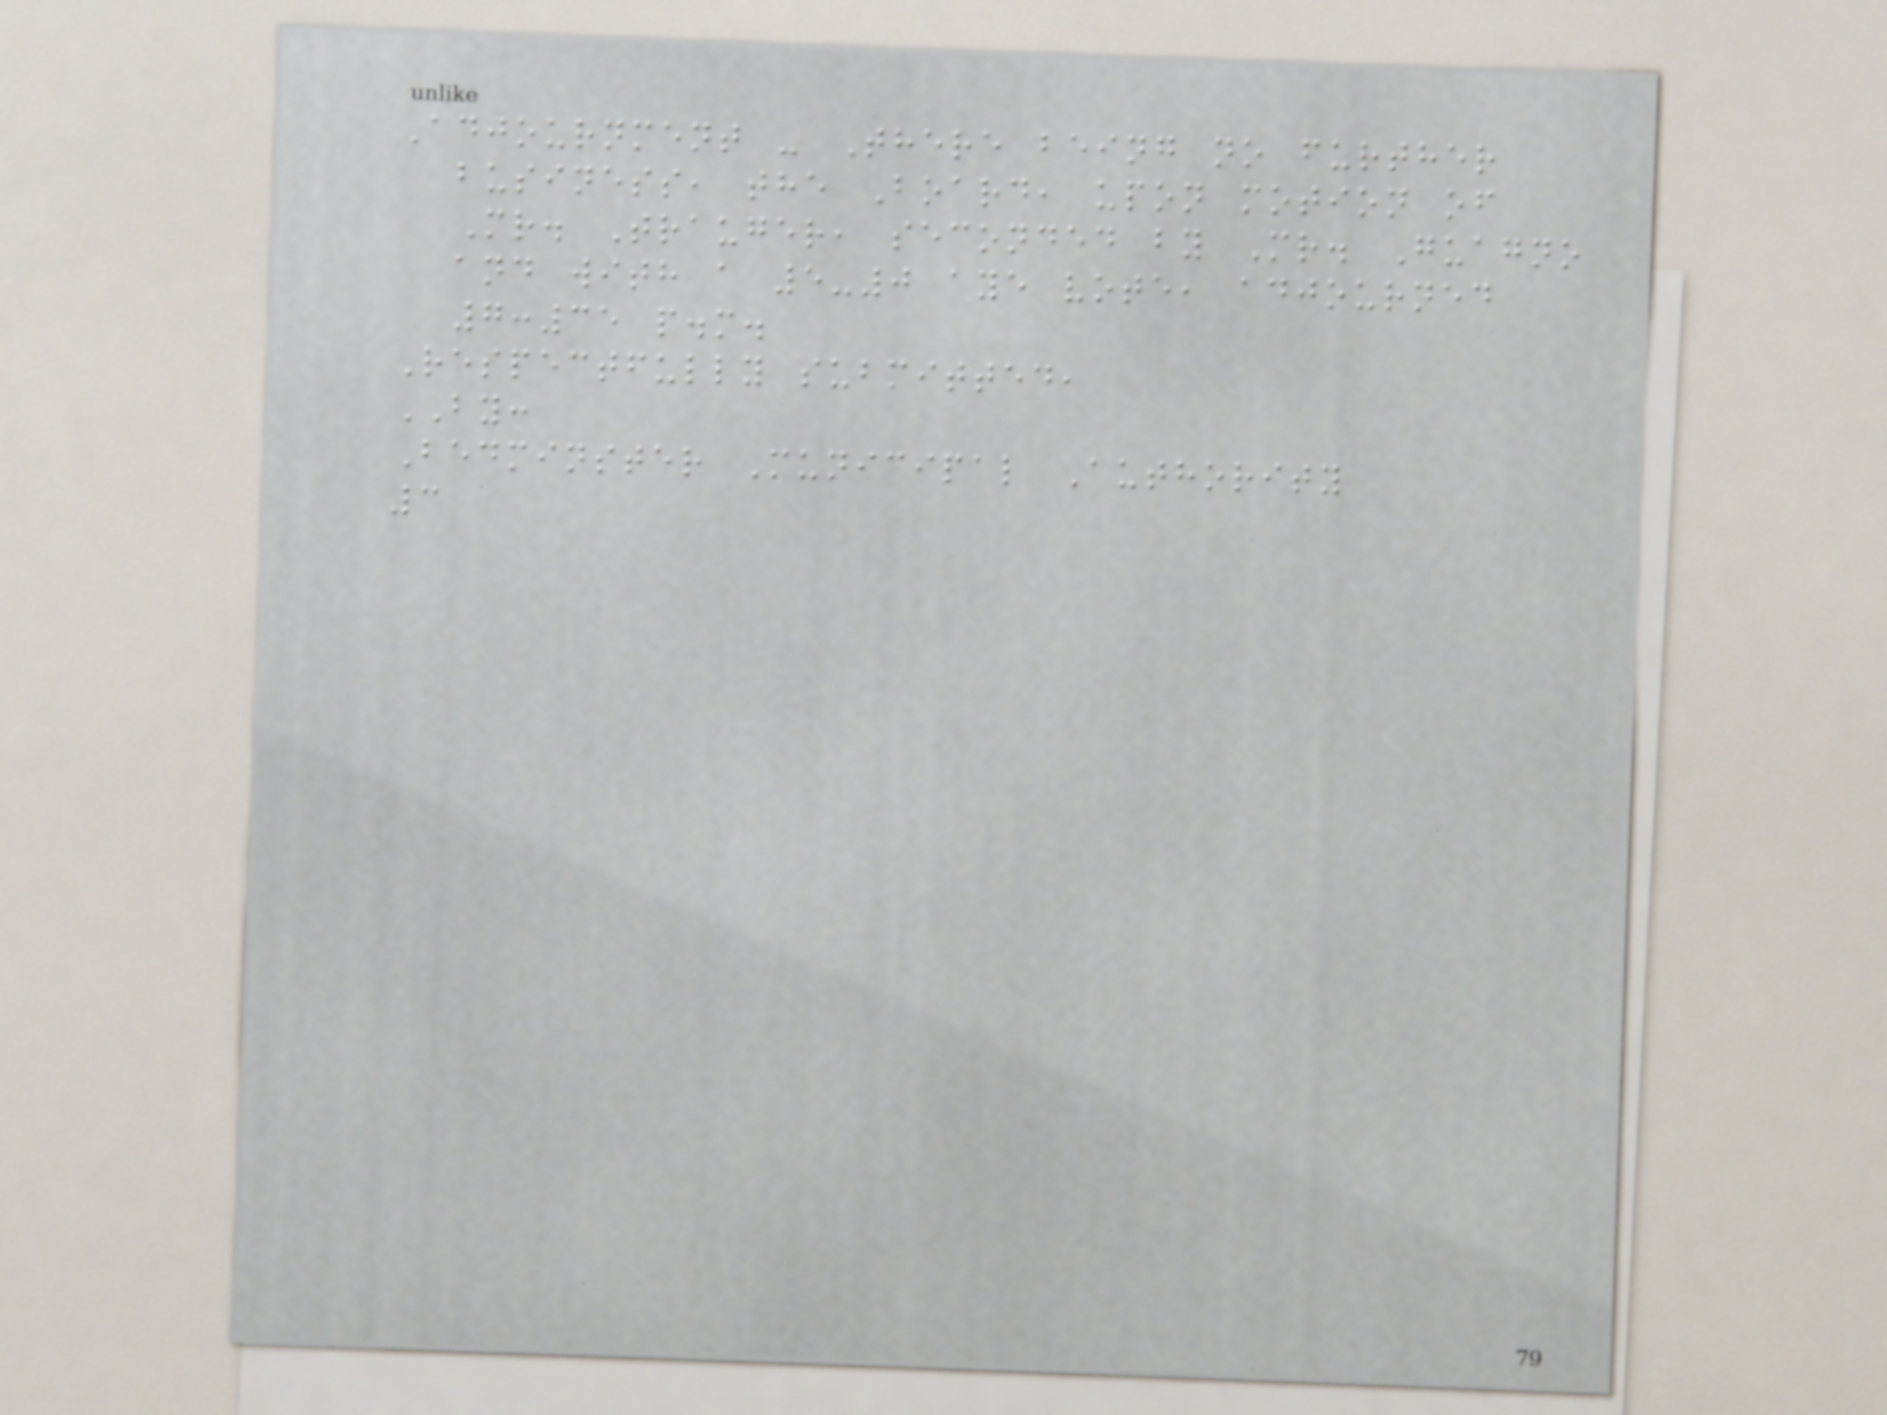Adjournment - There being no further
business, the Board, upon motion of
Mr. Trauger, seconded by Mr. Guagno
and with a 5-0 aye vote, adjourned
7:35 p.m.
Respectfully submitted,
BY:
Bedminster Municipal Authority
3
